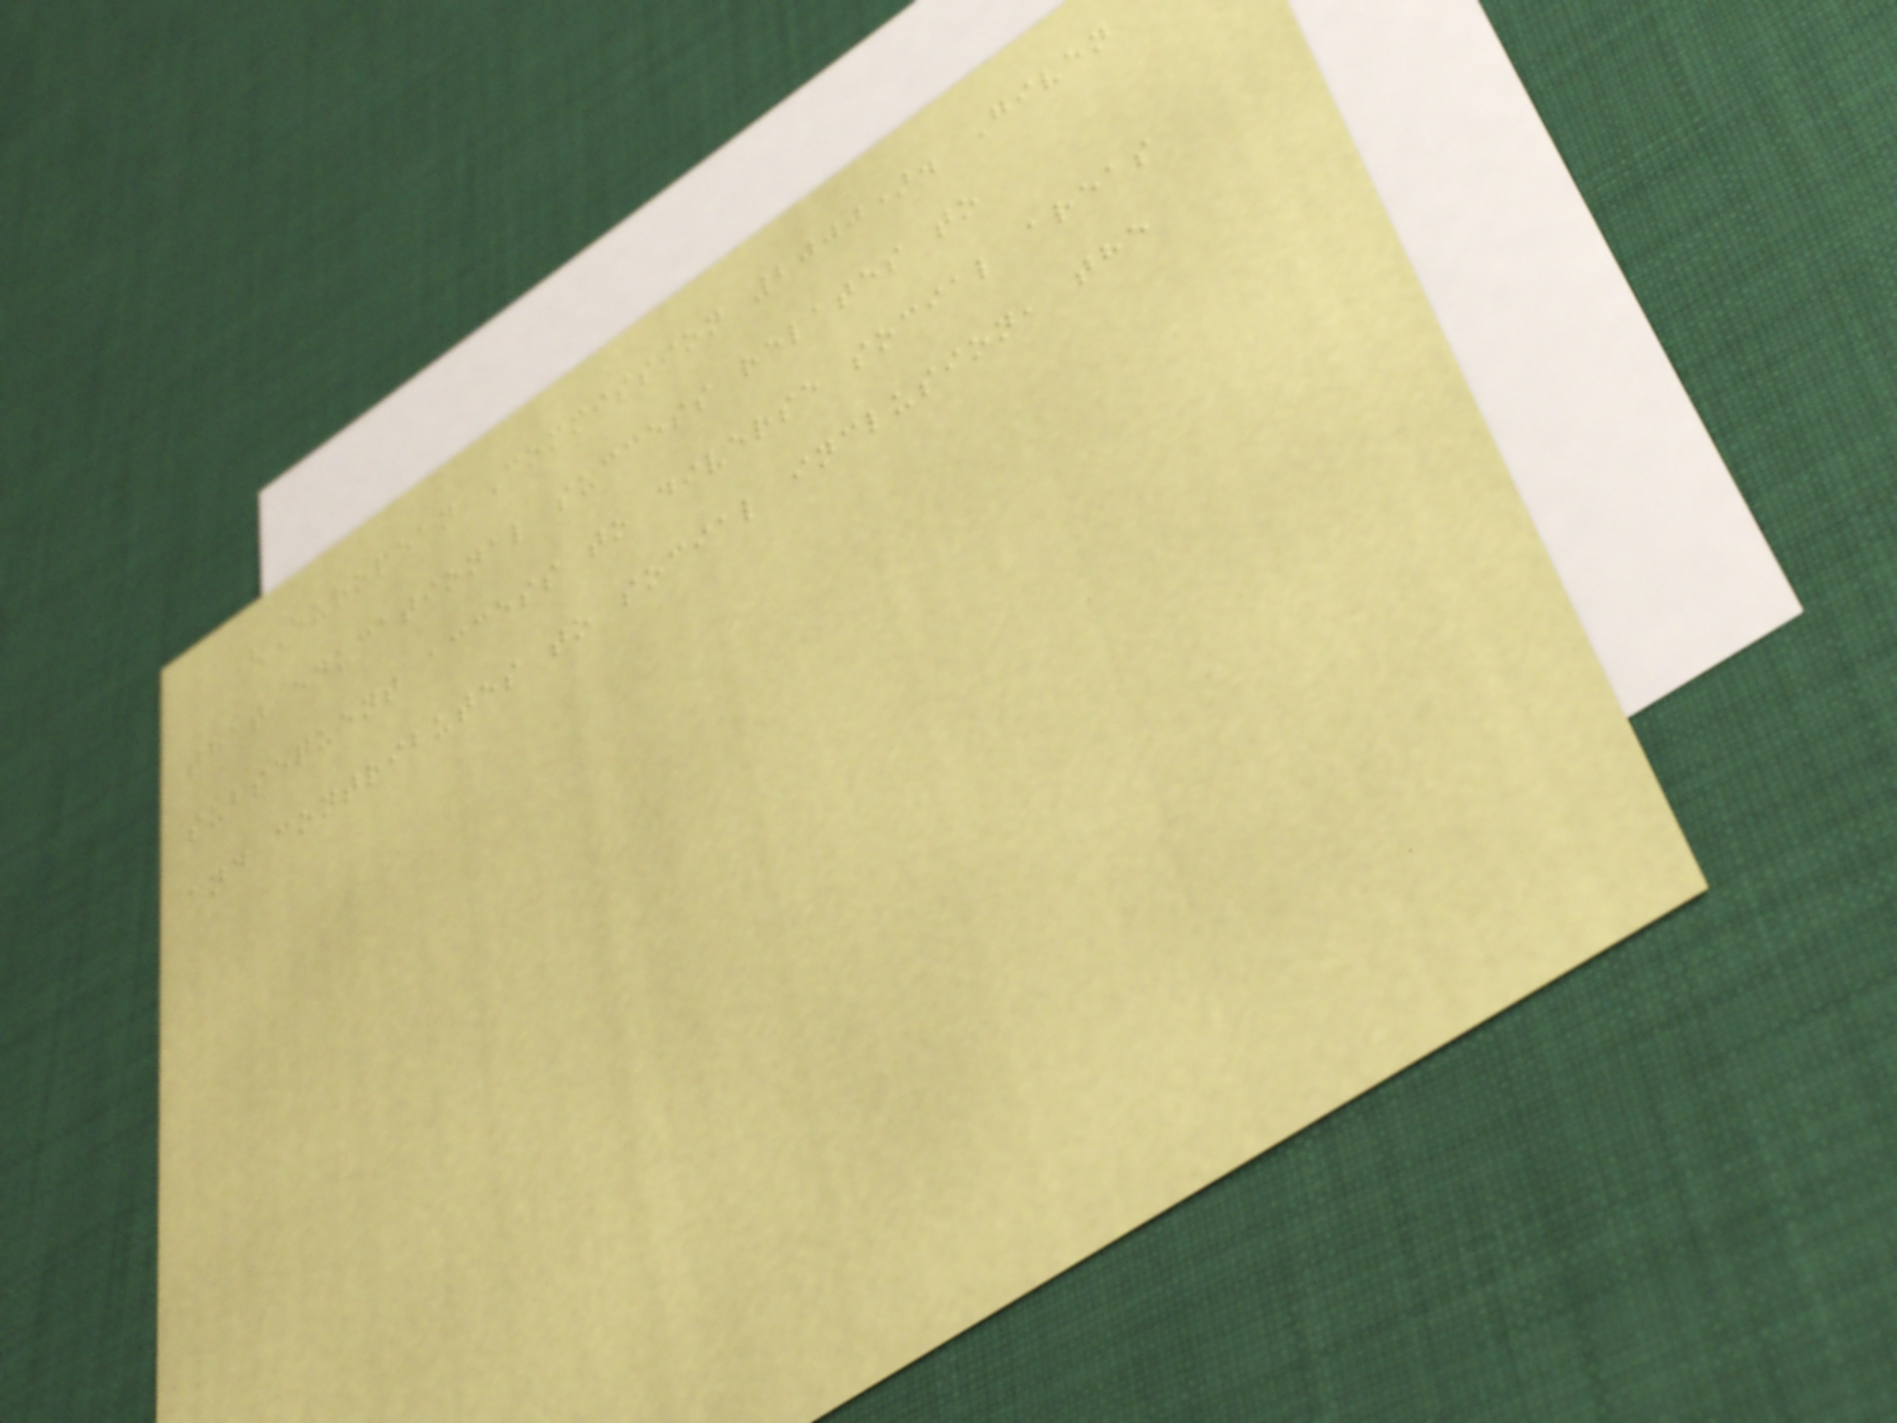(European Commission 2000). Given
that educational success relates to
subsequent access to diverse social areas
and contributes to social inclusion, the
